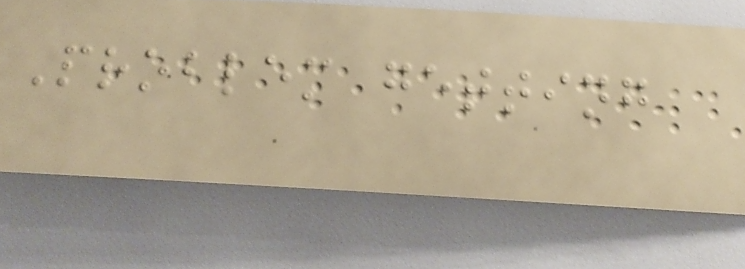Problem getting
